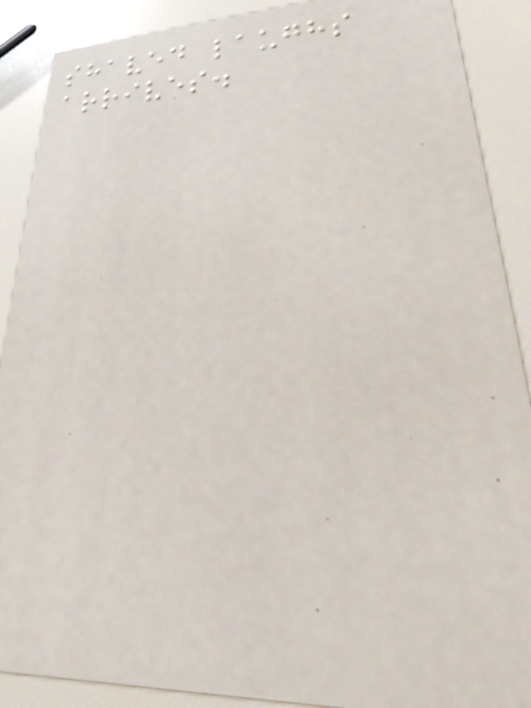shaved laughs
arrives.
